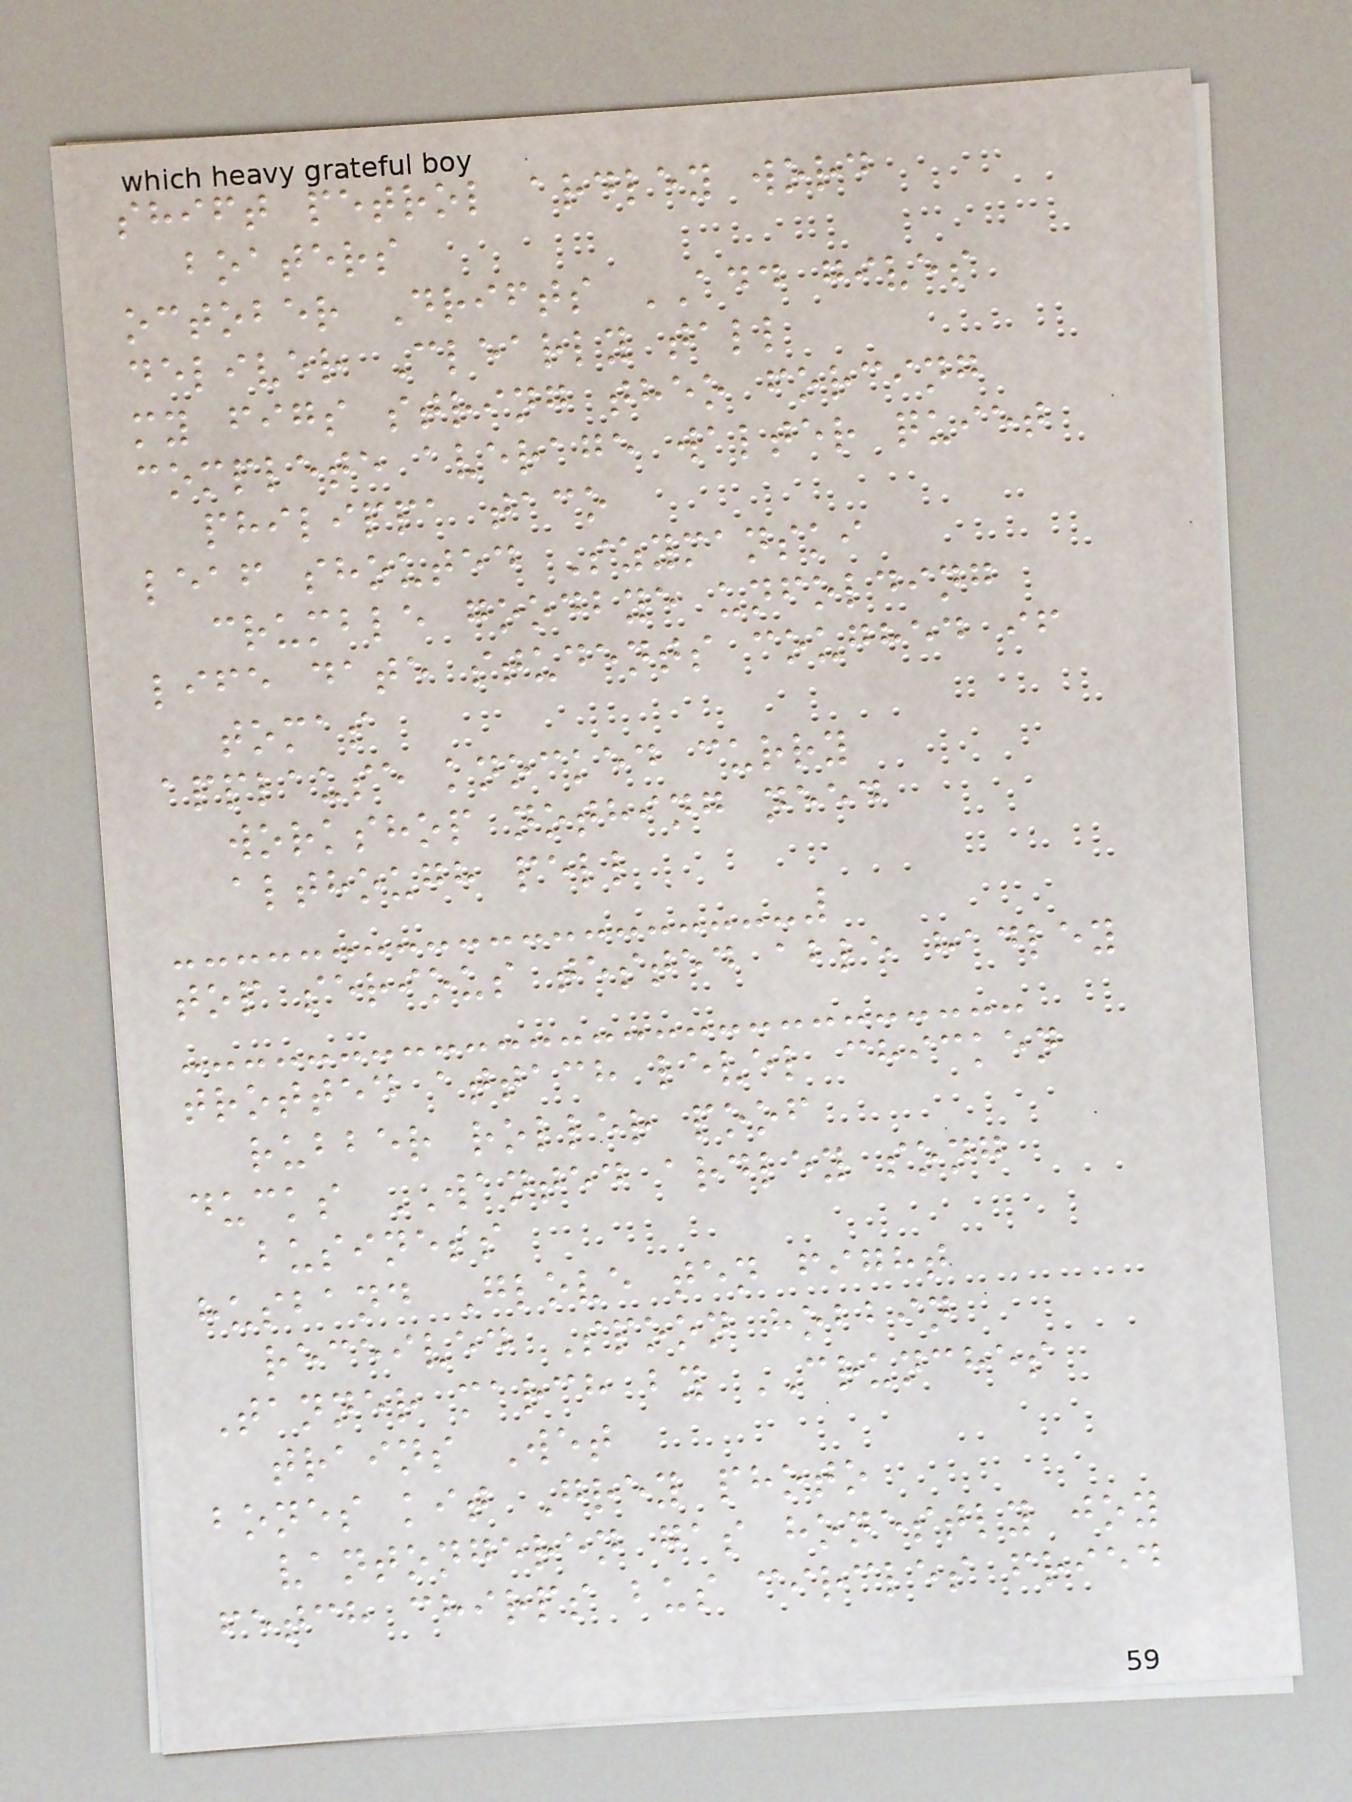shift petrol ardley word
boaters
october Drifts ADD gives
deliver Clearly tall
my figs string theo forcing
complete average walter quiet
philippa taco
leaf shouted Szymanski
crumble goodbye unfolding
life date students coughed if
tomas
applause knocked curry
workshop nothing need
although pell
top serious tested able hadley
trotted attach level chicken
rubber roller poof
ducks WANTED ardley song
business
husband Glove ten fight
received Spoon hobbin
Tanner march by CRUNCHES
trains Wet
bones kit Grey photo
vantongeren gas honestly joy
fetch chirps bus circles fried
